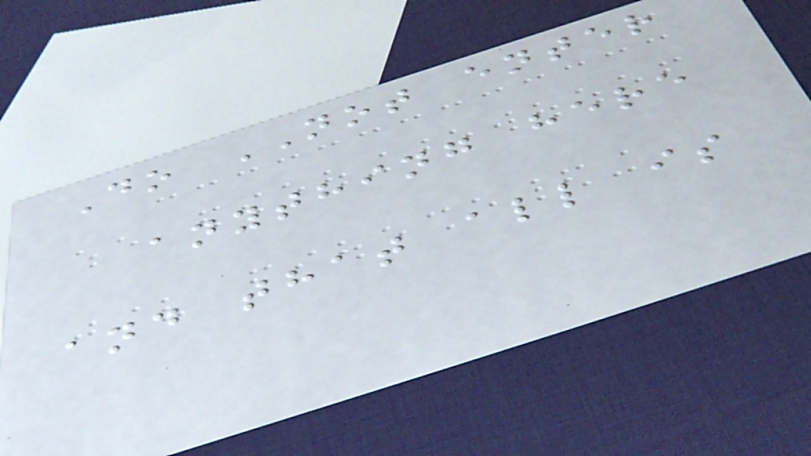Do NOT enter
anything here
and that all is
